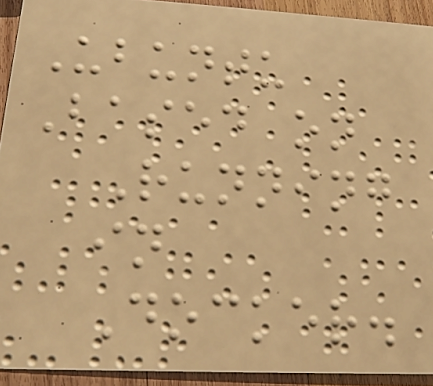Ubuntu
Based on
Running
in
Docker.
